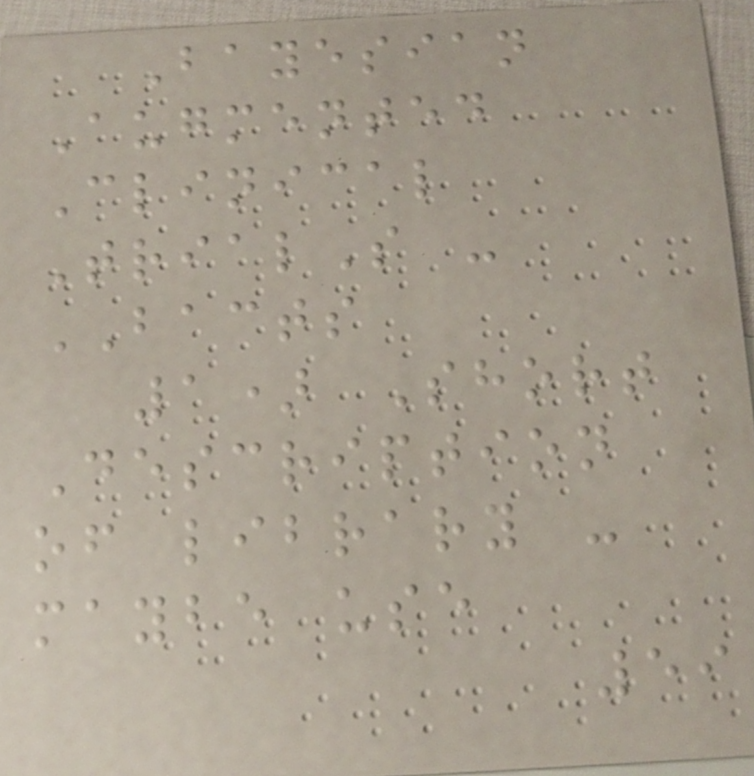Bayesian
Augmented
Clinical
TrialS -
BACTS
1) Short
Description
of library -
maybe use
59
